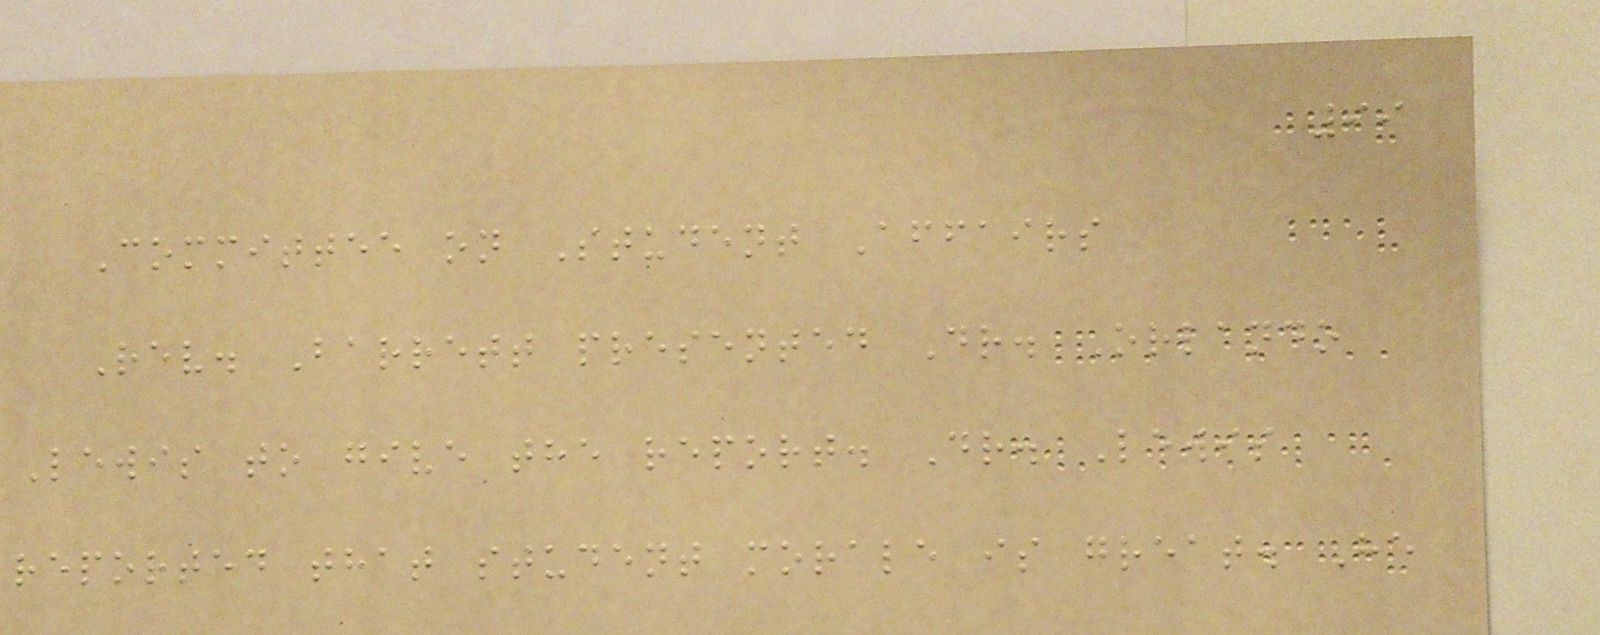99
Committee on Student Affairs
Rev. Barrett presented Dr. Orlando
Lewis to give the report. Dr. Lewis
reported that student morale is great. He
